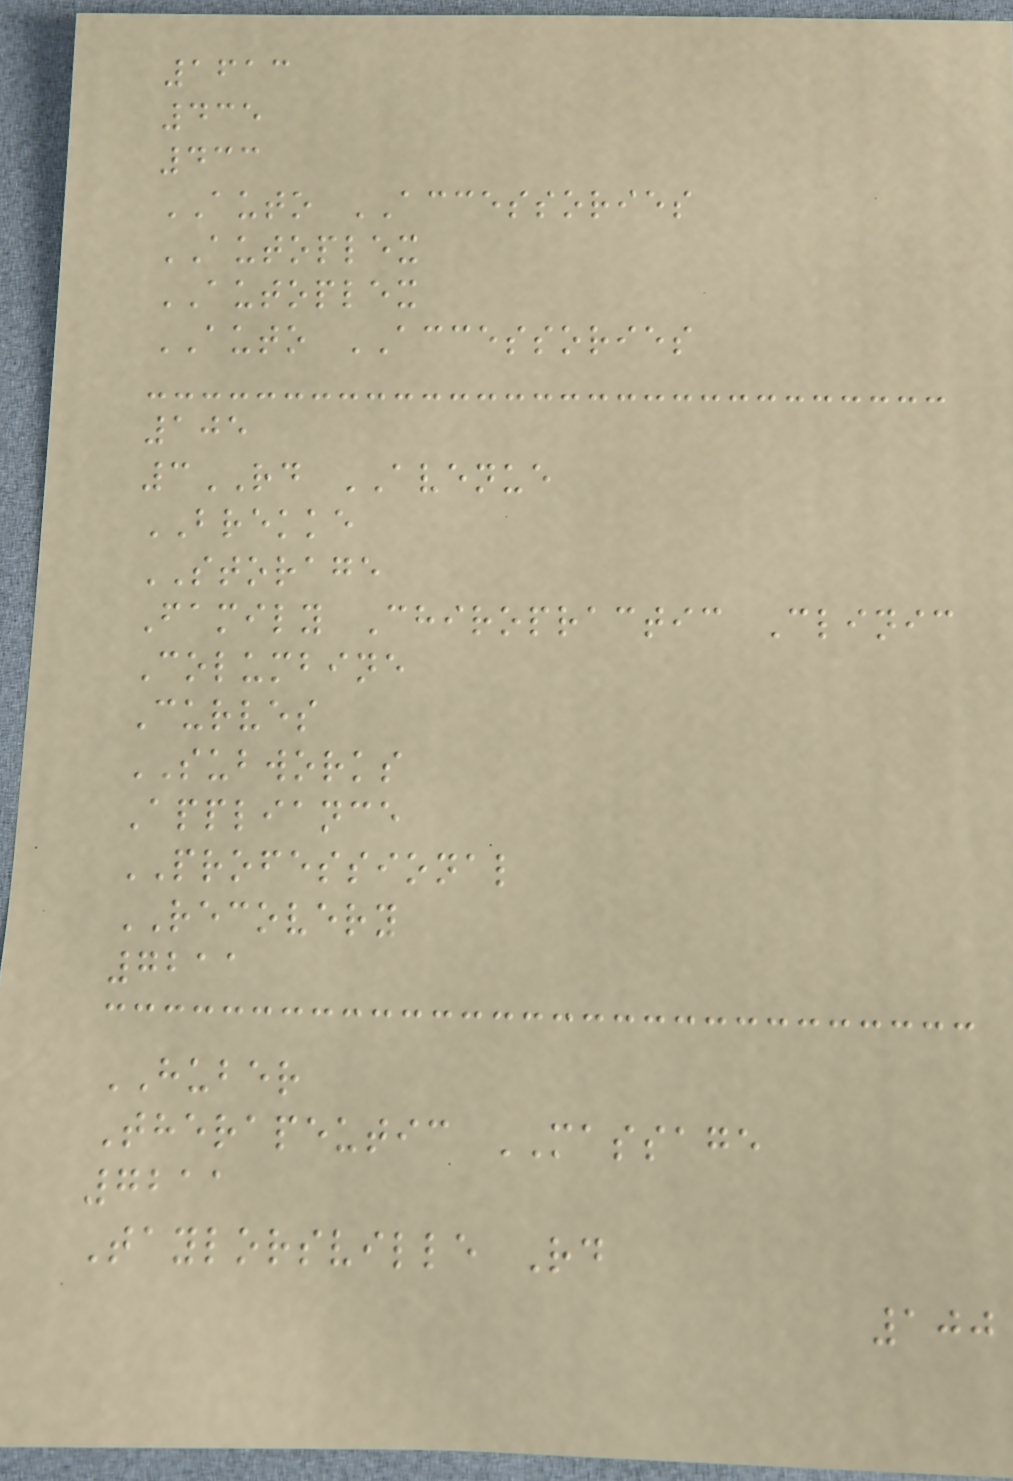1613
435
433
AUTO ACCESSORIES
AUTOPLEX
AUTOPLEX
AUTO ACCESSORIES
105
3RD AVENUE
BREKKE
STORAGE
Family Chiropractic Clinic
Columbine
Curves
SUBWORKS
Appliance
PROFESSIONAL
RECOVERY
7211
HUBER
Therapeutic MASSAGE
7211
Taylorsville Rd
100
